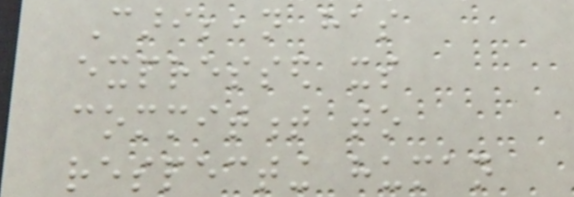Caribbean has
expressed its
commitment to
respecting human
